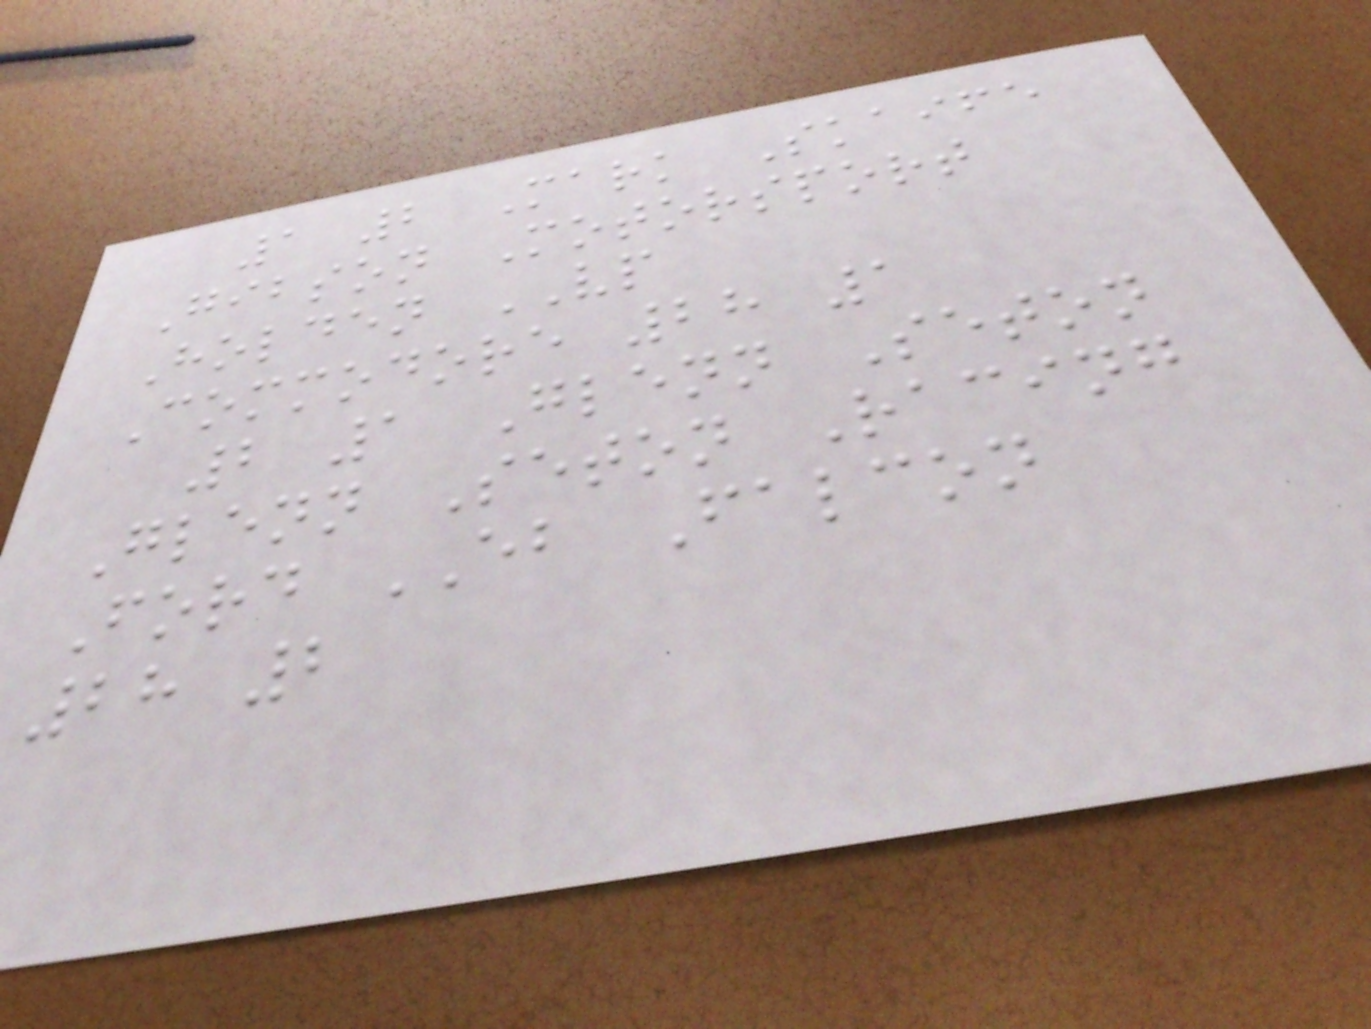1 2 Mark Skaife
Gibson Motorsport
Holden VP
Commodore 28 1
2 1 Glenn Seton
Glenn Seton Racing
Ford EB Falcon
28 2
